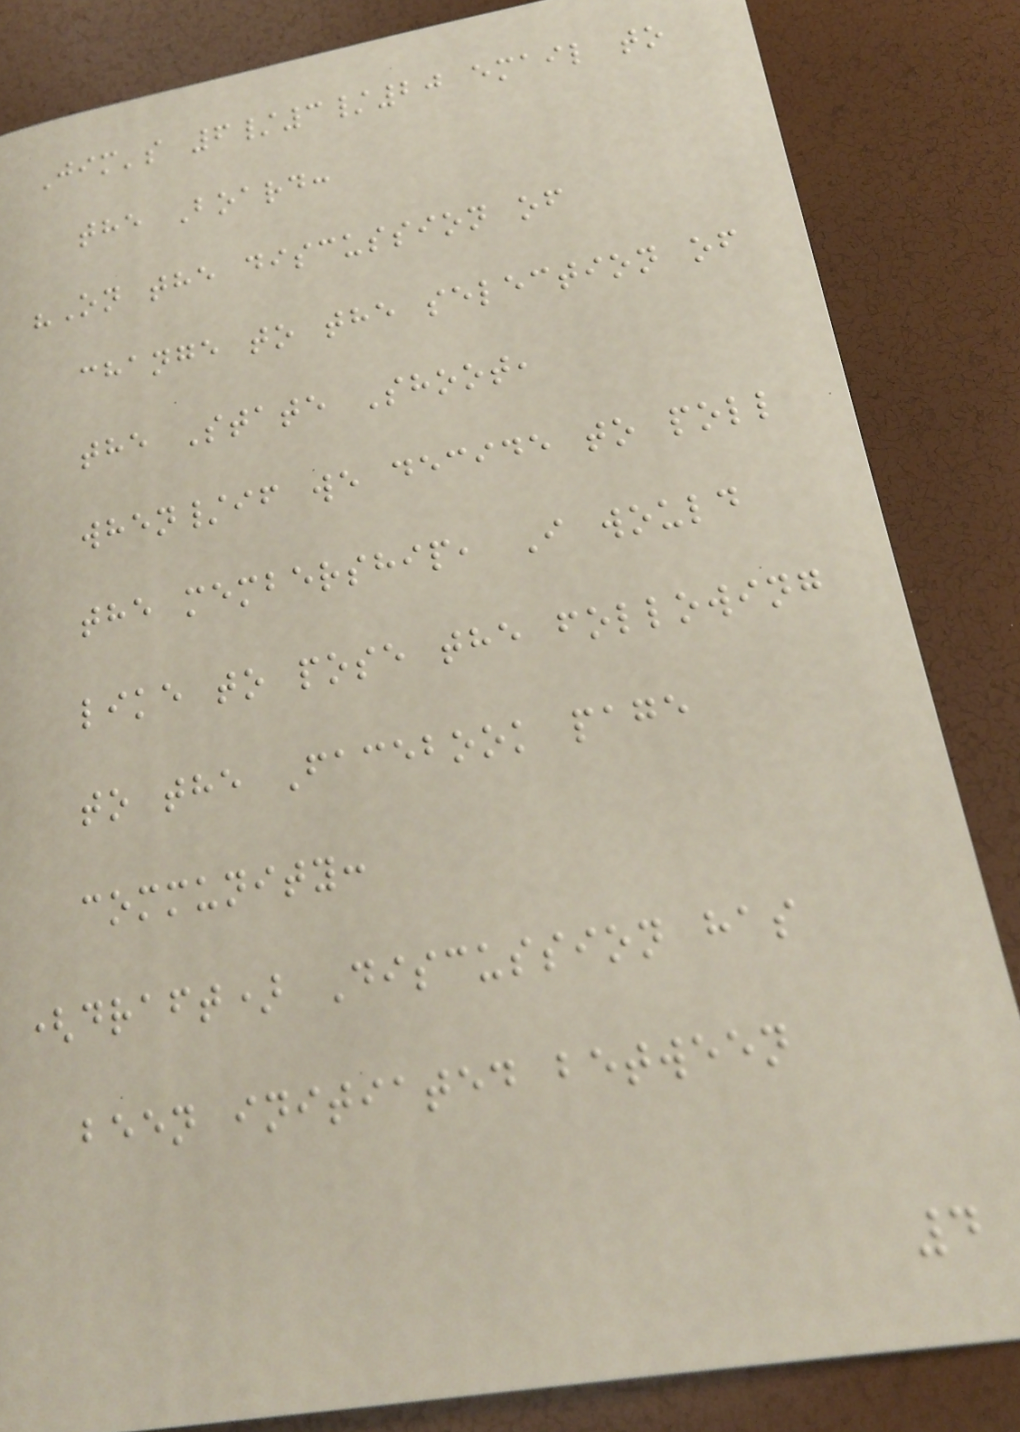Jim's 6/3/20 email to
the Board:
"On the discussion of
change to the selection of
the State Shoot,
when/if we decide to poll
the membership, I would
like to pose the following
to the Facebook page
community:
(draft) Discussion has
been initiated between
4
